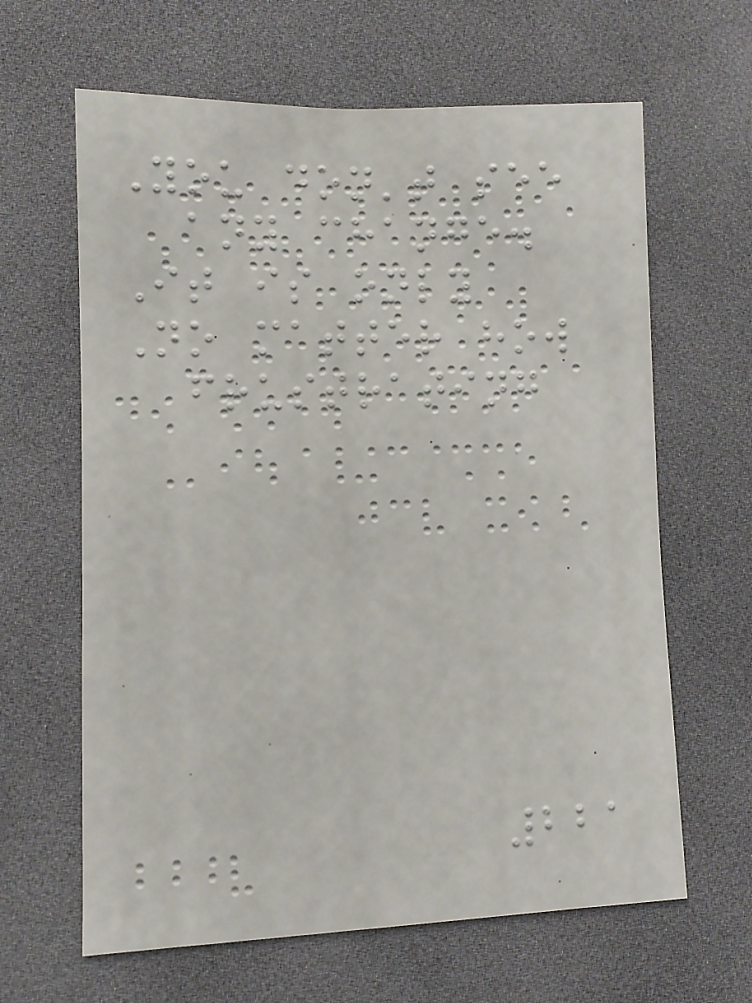You don't see
any change.
It is only
No matter how
frustrating
221
